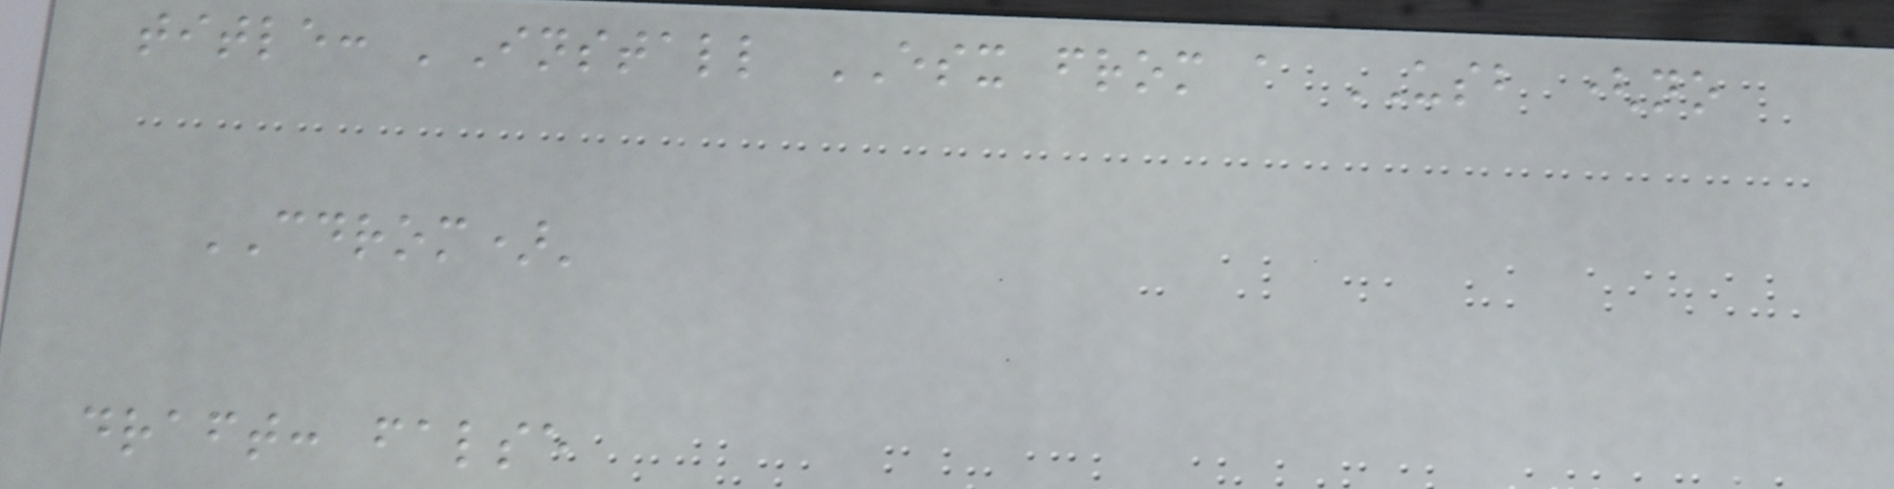title: 'Install ESX from a USB (no
CDROM)'
draft: false
